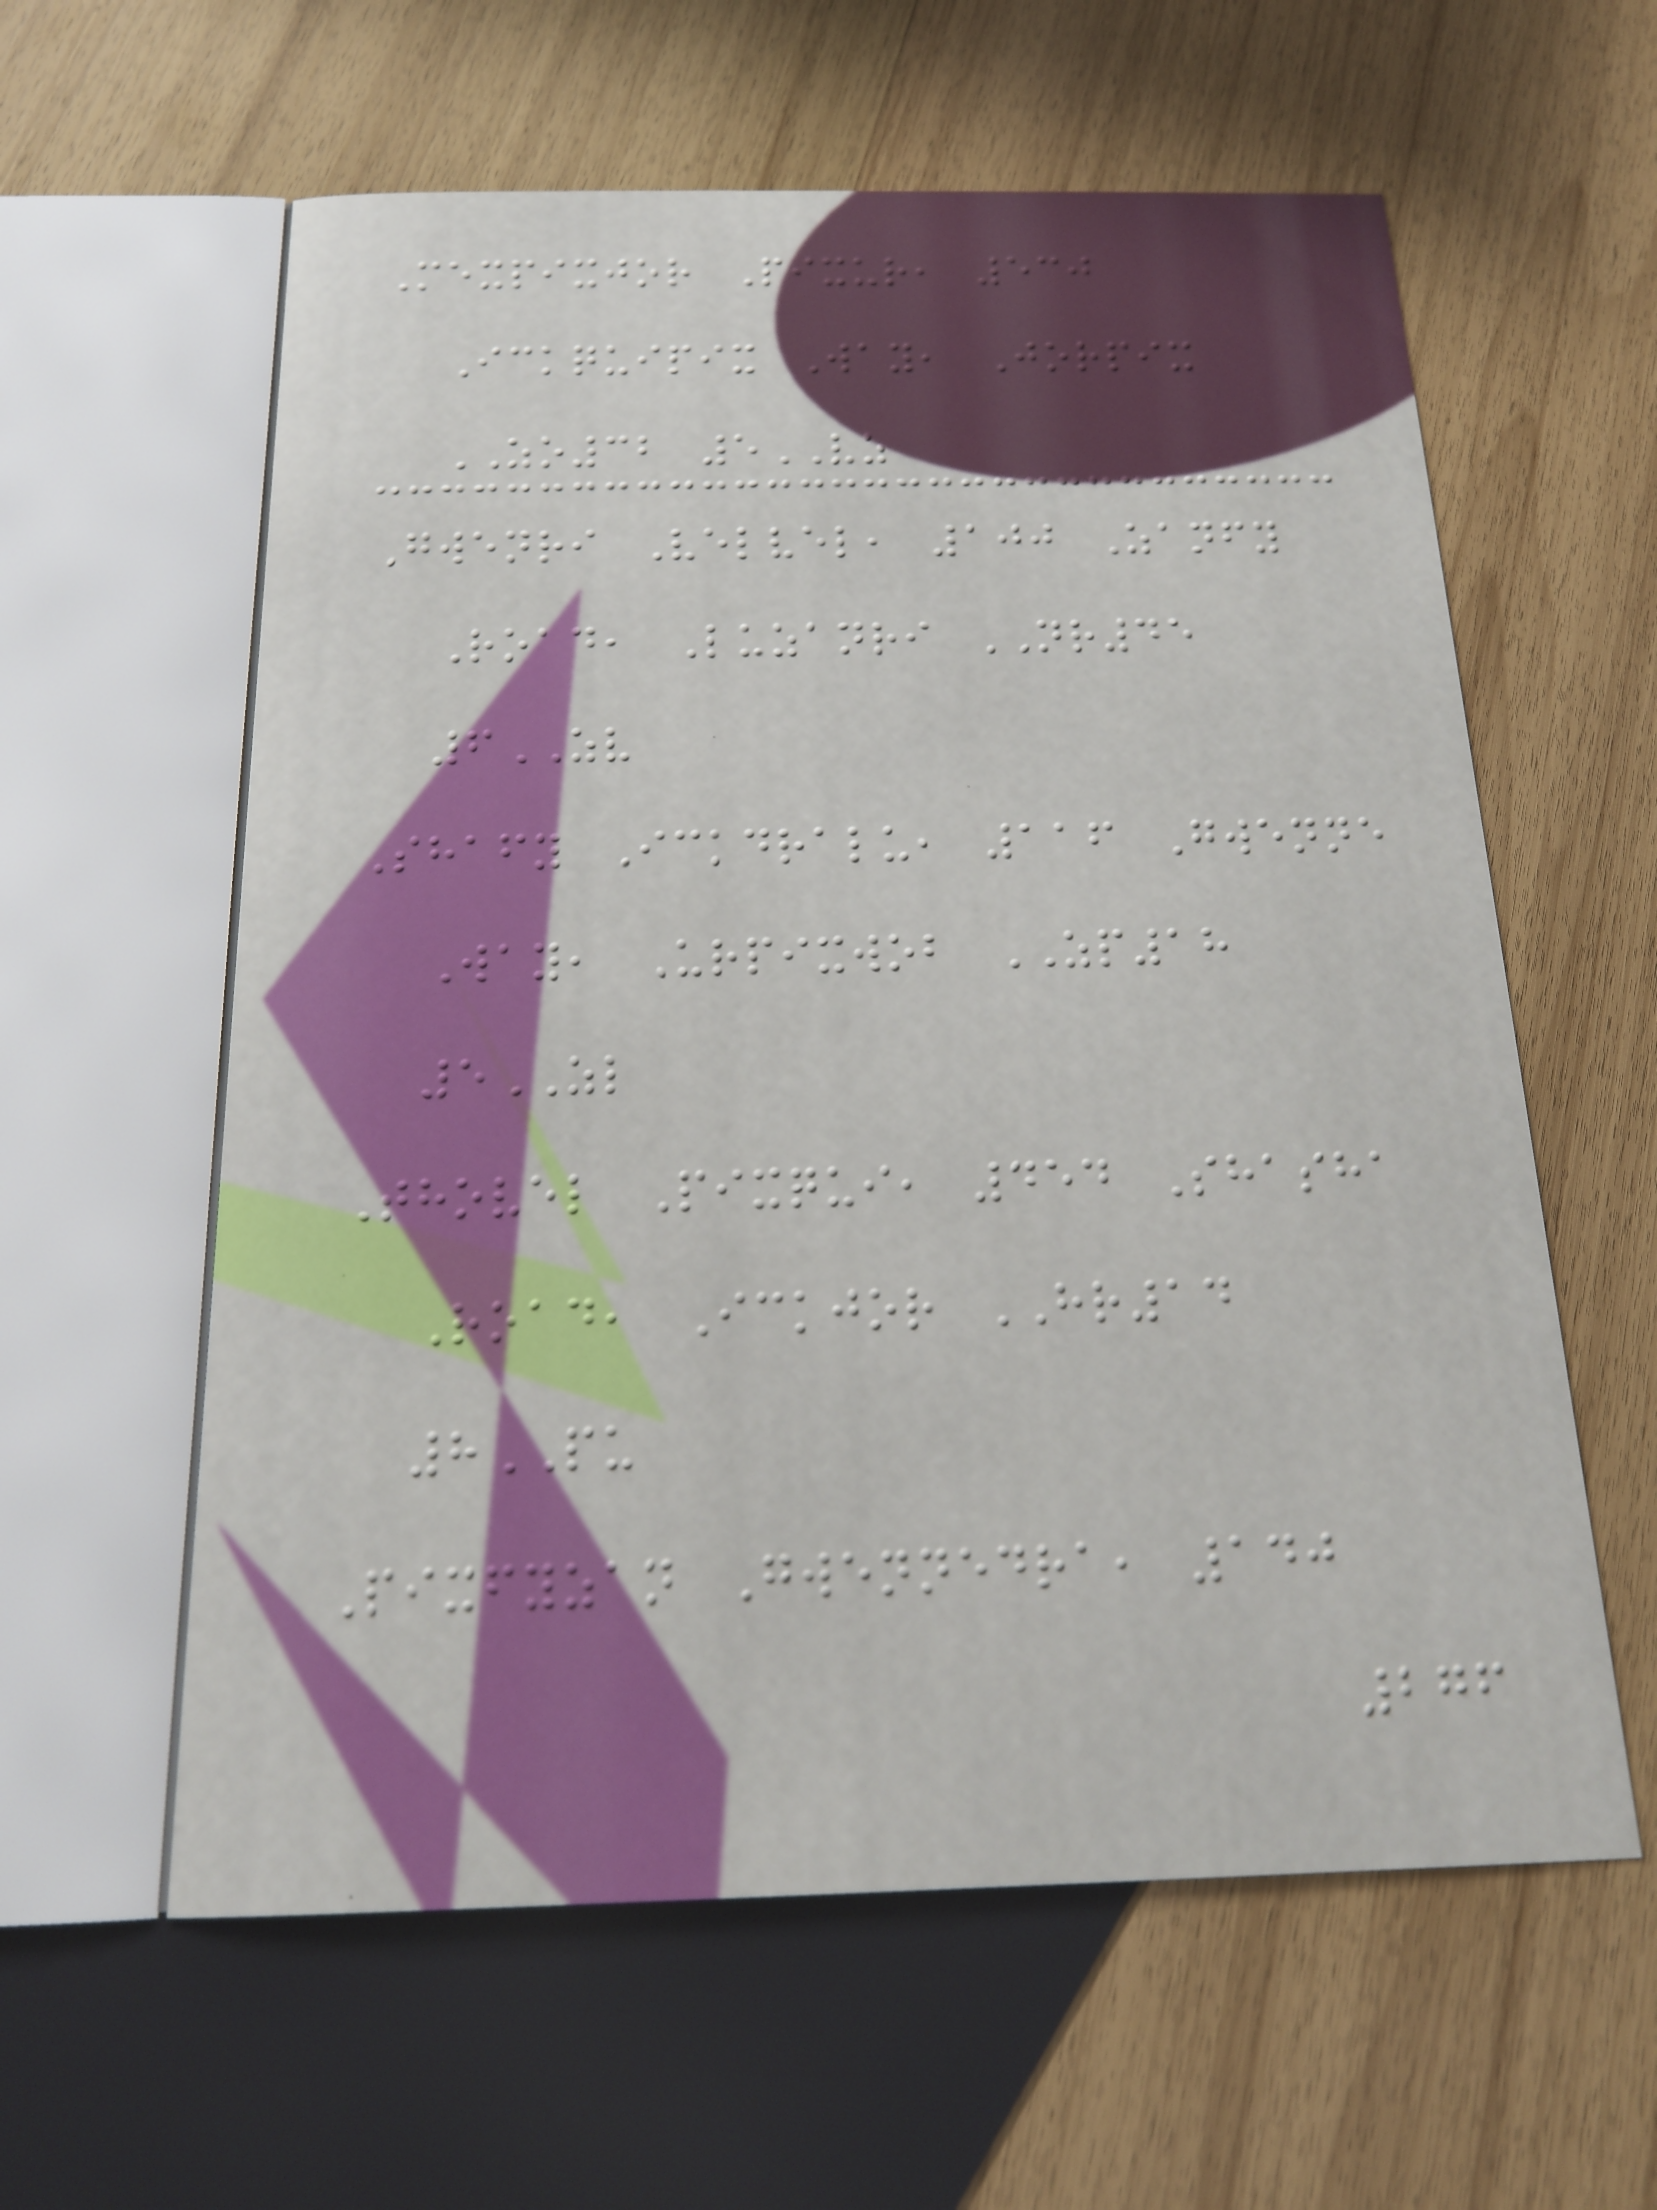Mexpixjor Pixur, 530
Ickquipix Way, Jorpix
ZO32 5VZ
Gwenri Velvel, 100 Zanfy
Road, Luzanri NR45
6ZV
Shafy Ickdralu, 116 Gwenne
Way, Urpixwob ZP18
5ZL
Thovel Pixqui, 454 Shasha
Road, Ickjor HR14
8PU
Pixfyzan Gwennedra, 140
276
